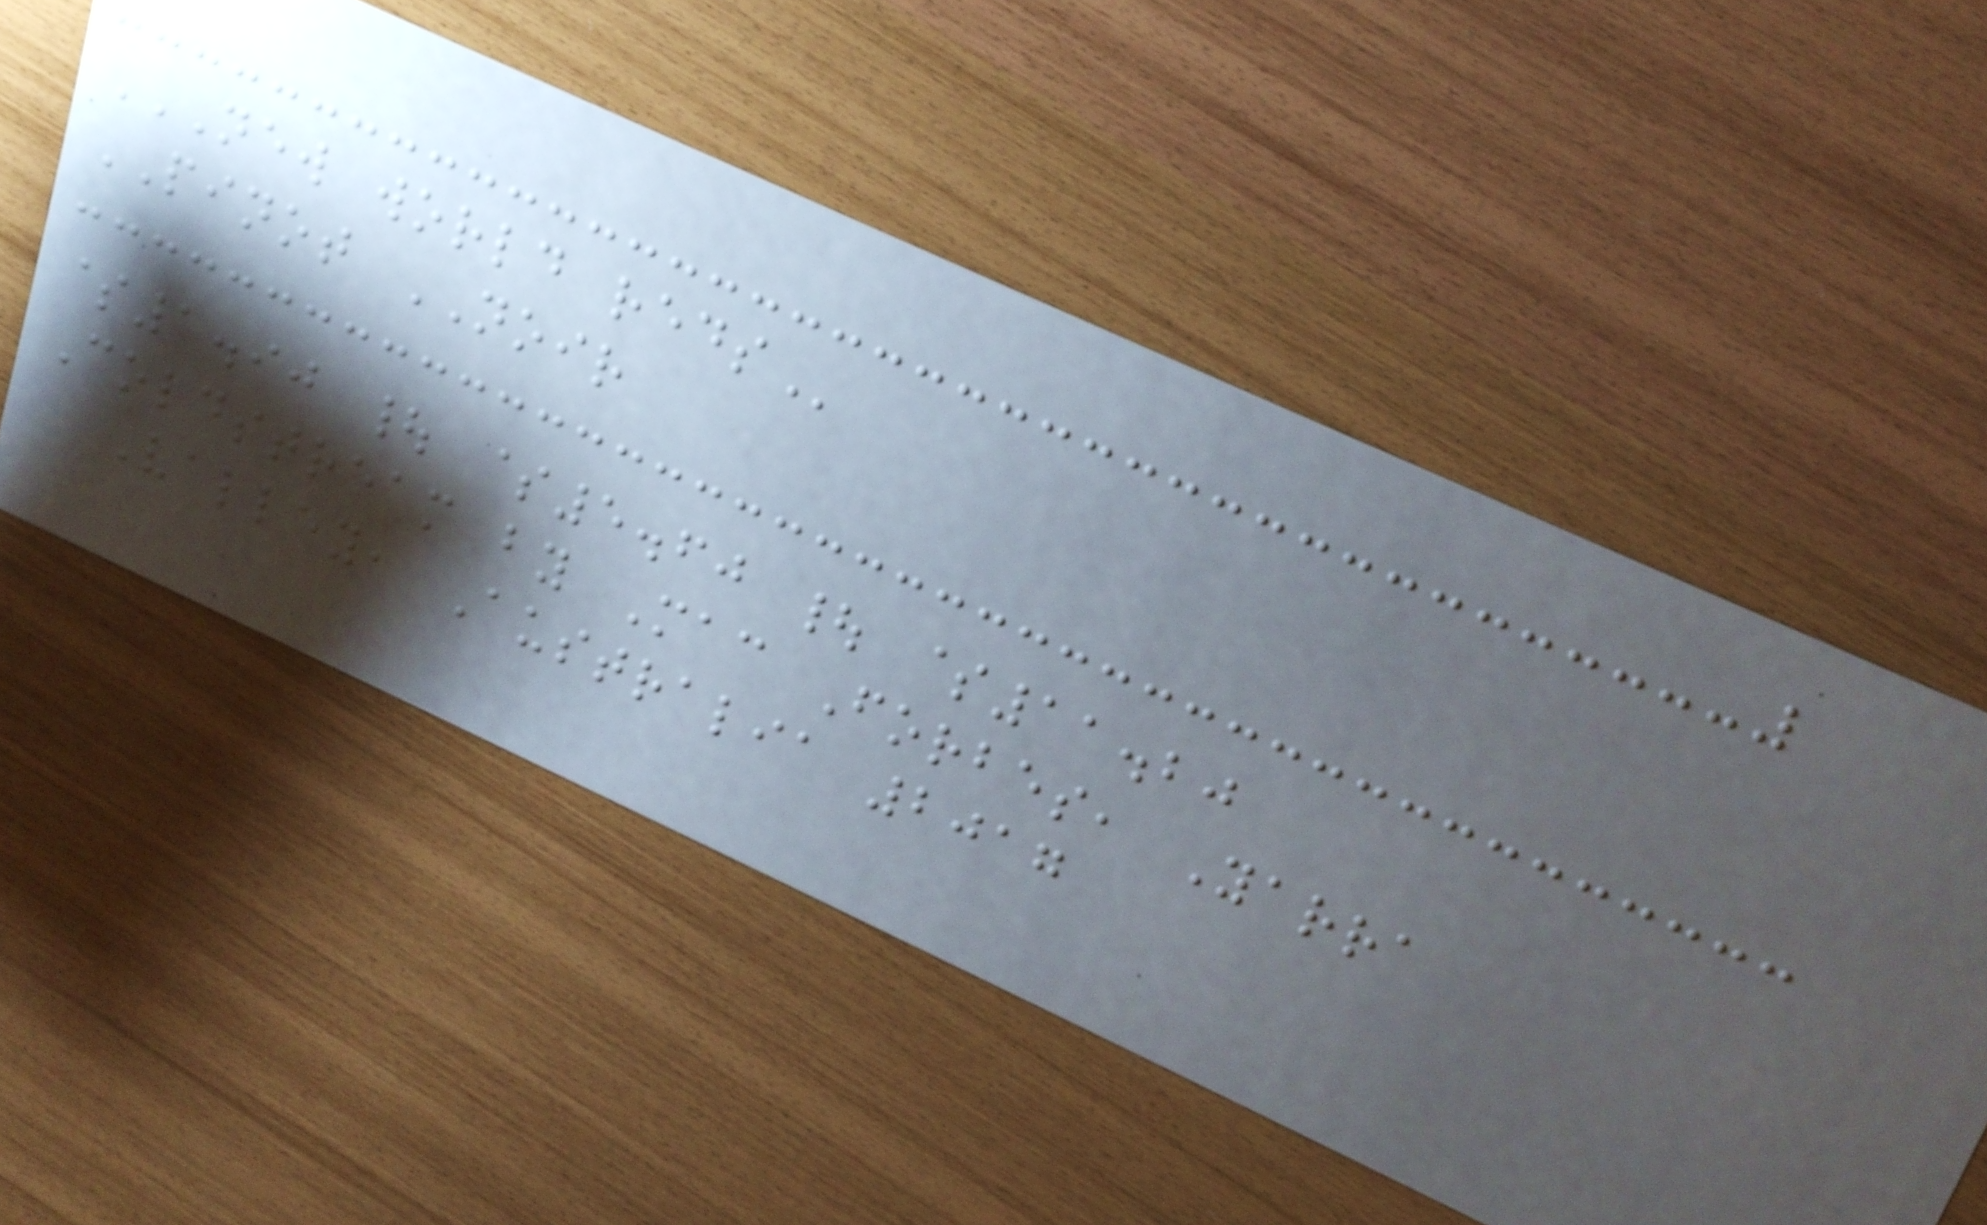NEW WORLD REDS
PINOT NOIR
$1.90 | $5.60 | $11.20
Coldstream by Mac Forbes, Yarra
Valley, Australia 2017
